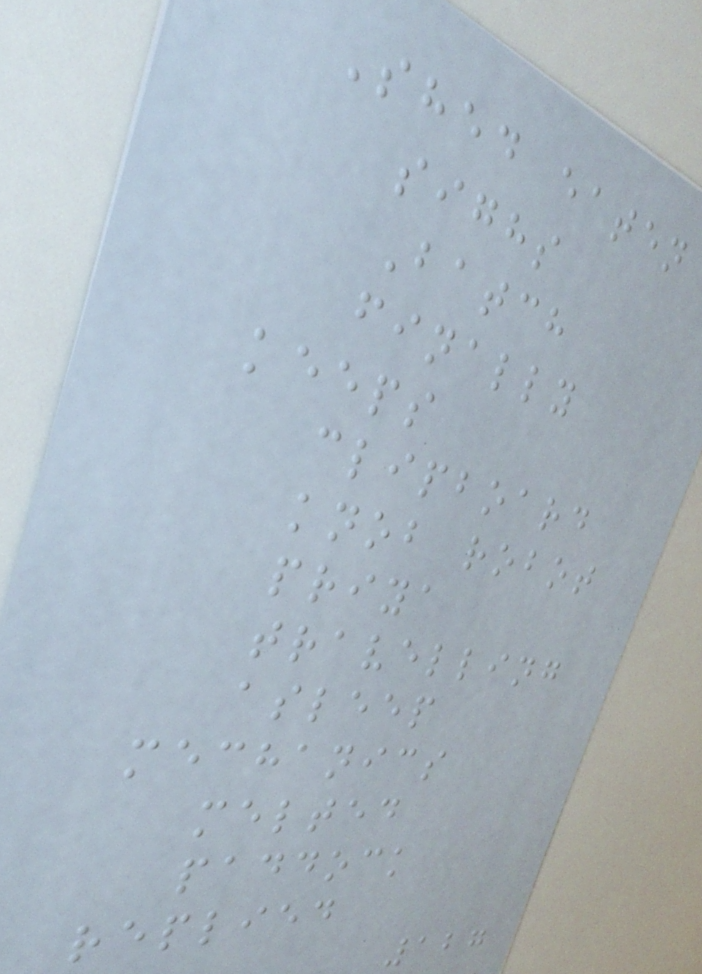Shed eaten
sighs
Batch
finally
keeps
clipboard
knob robot
priya
travelling
asleep
mechanics
melted
paddock
replied
127
